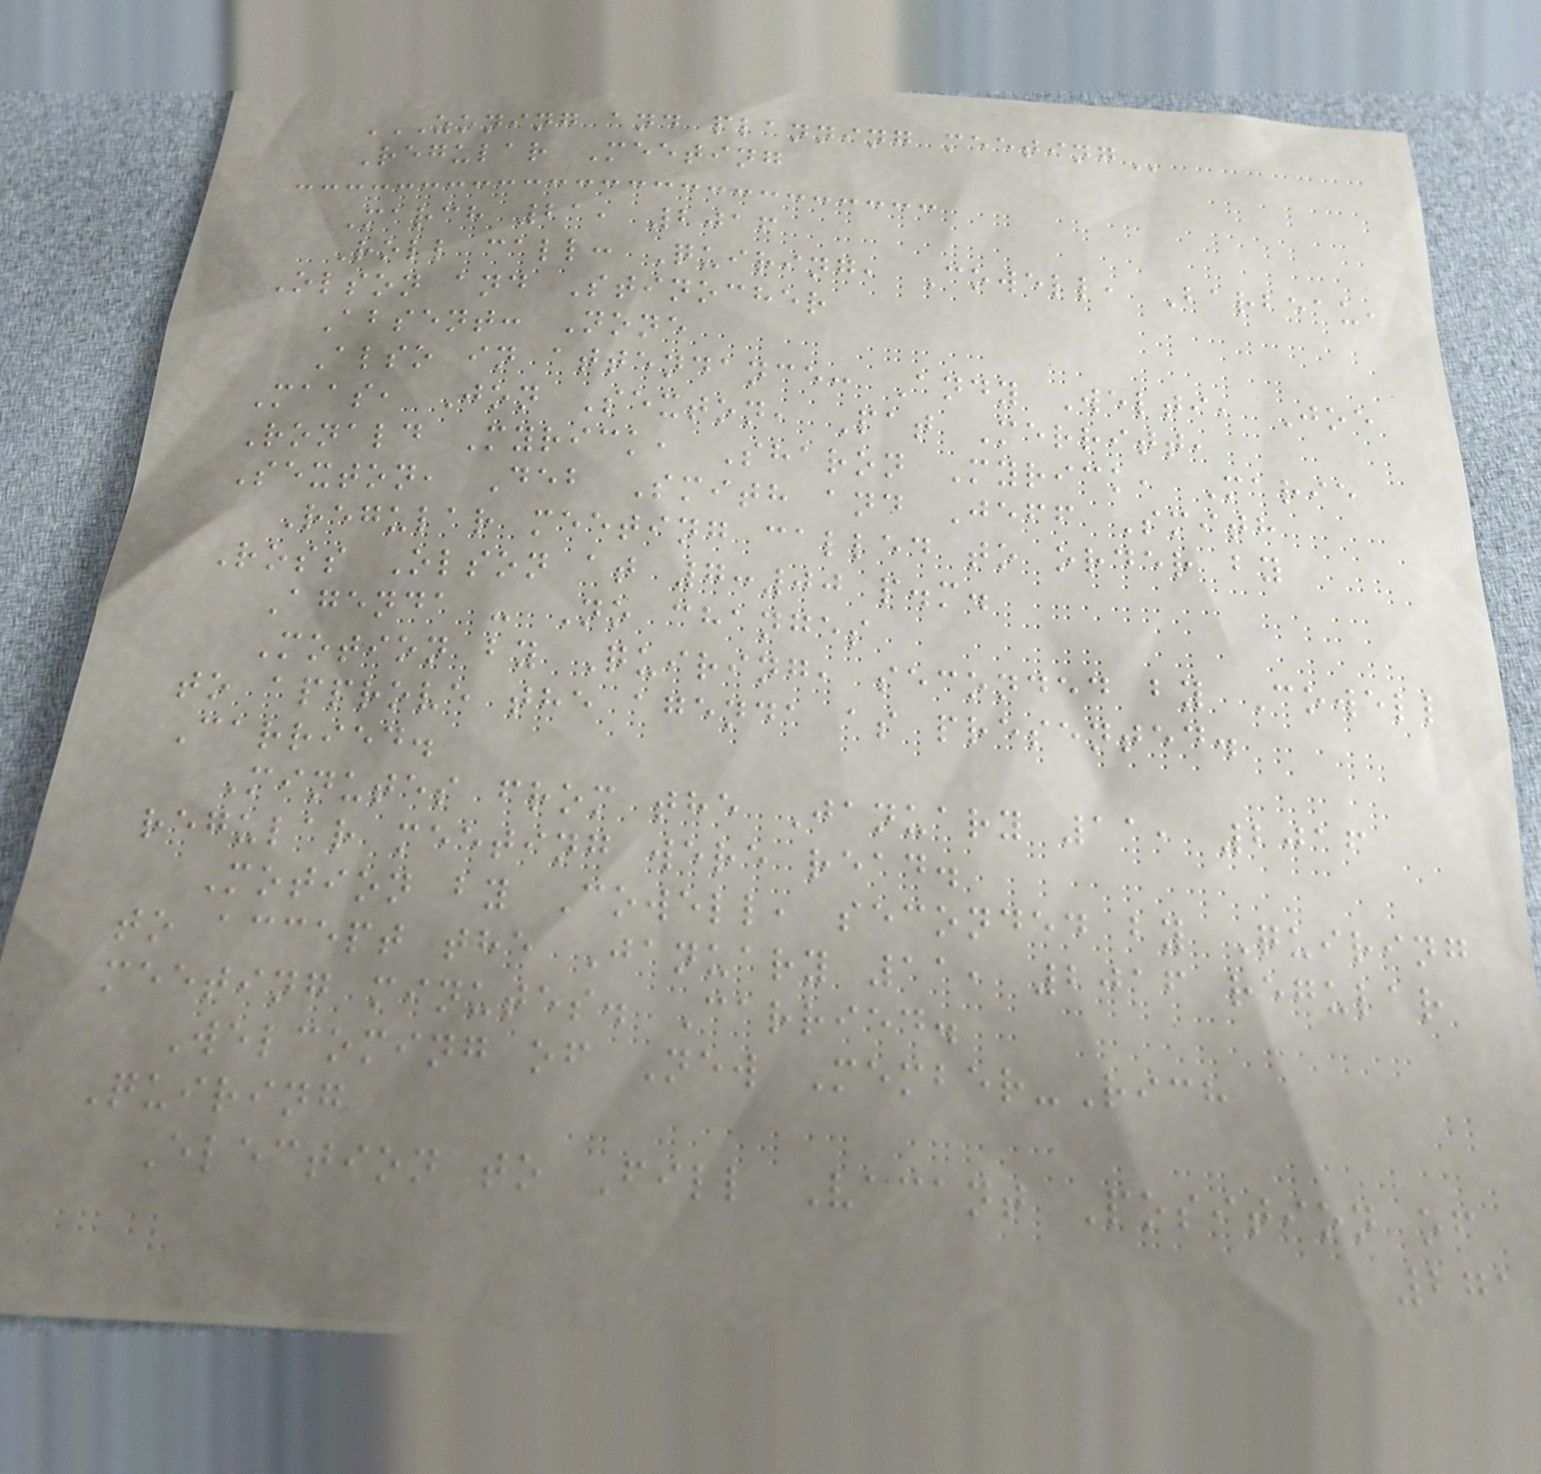ZONING AND PLANNING MEETING
Regular Meeting
March 21, 2016
Roll call: Quiring, Cowell, Barbeau,
Olson and Stinocher
Absent: None
Also in attendance: Andy Welti, Joe
Maas, Jon Sexton, Pat Merritt,
Ronald Myrick, Sharon Myrick, Marie
Sexton, Deb Smith and Jeff Smith
Regular meeting called to order by
Ross Olson at 7:00 p.m.
Agenda - No changes
Motion by Quiring, seconded by Cowell
to approve the agenda as presented.
Carried.
Minutes from the January 11, 2016
regular meeting were read.
Motion by Cowell, seconded by Quiring
to accept the January 11, 2016 regular
meeting minutes. Carried.
Welcoming of New Member-Rich
Quiring
Election to Fill Vacant Position of
271
